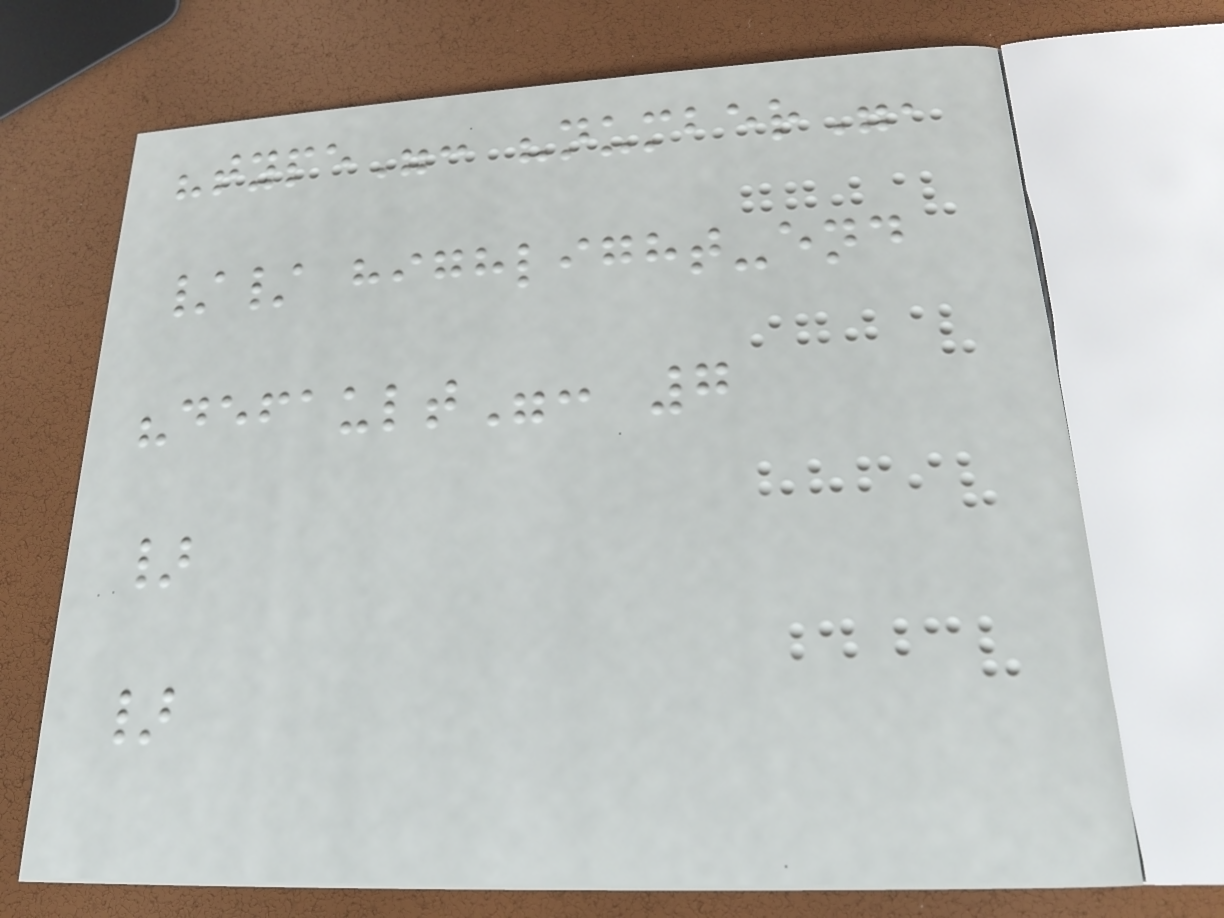"type": "number",
// highlight-end
"default": 7
}
}
